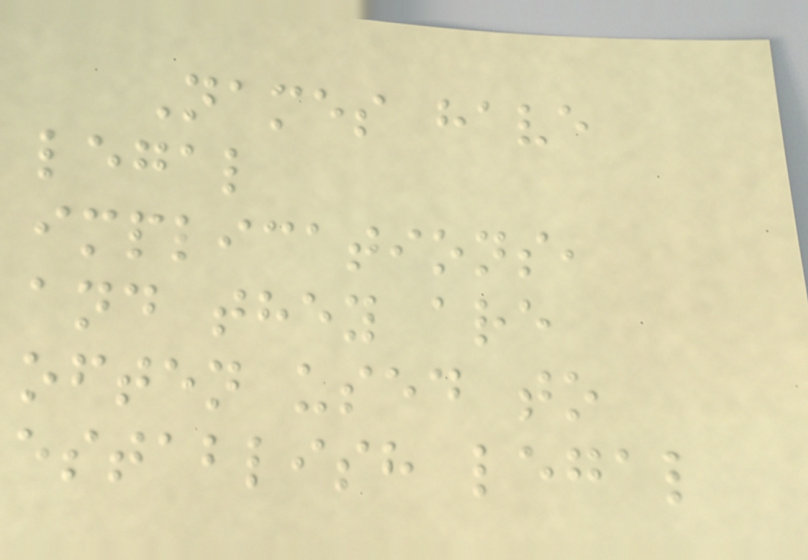Names have
legal
implications,
and they are
often used to
establish legal
